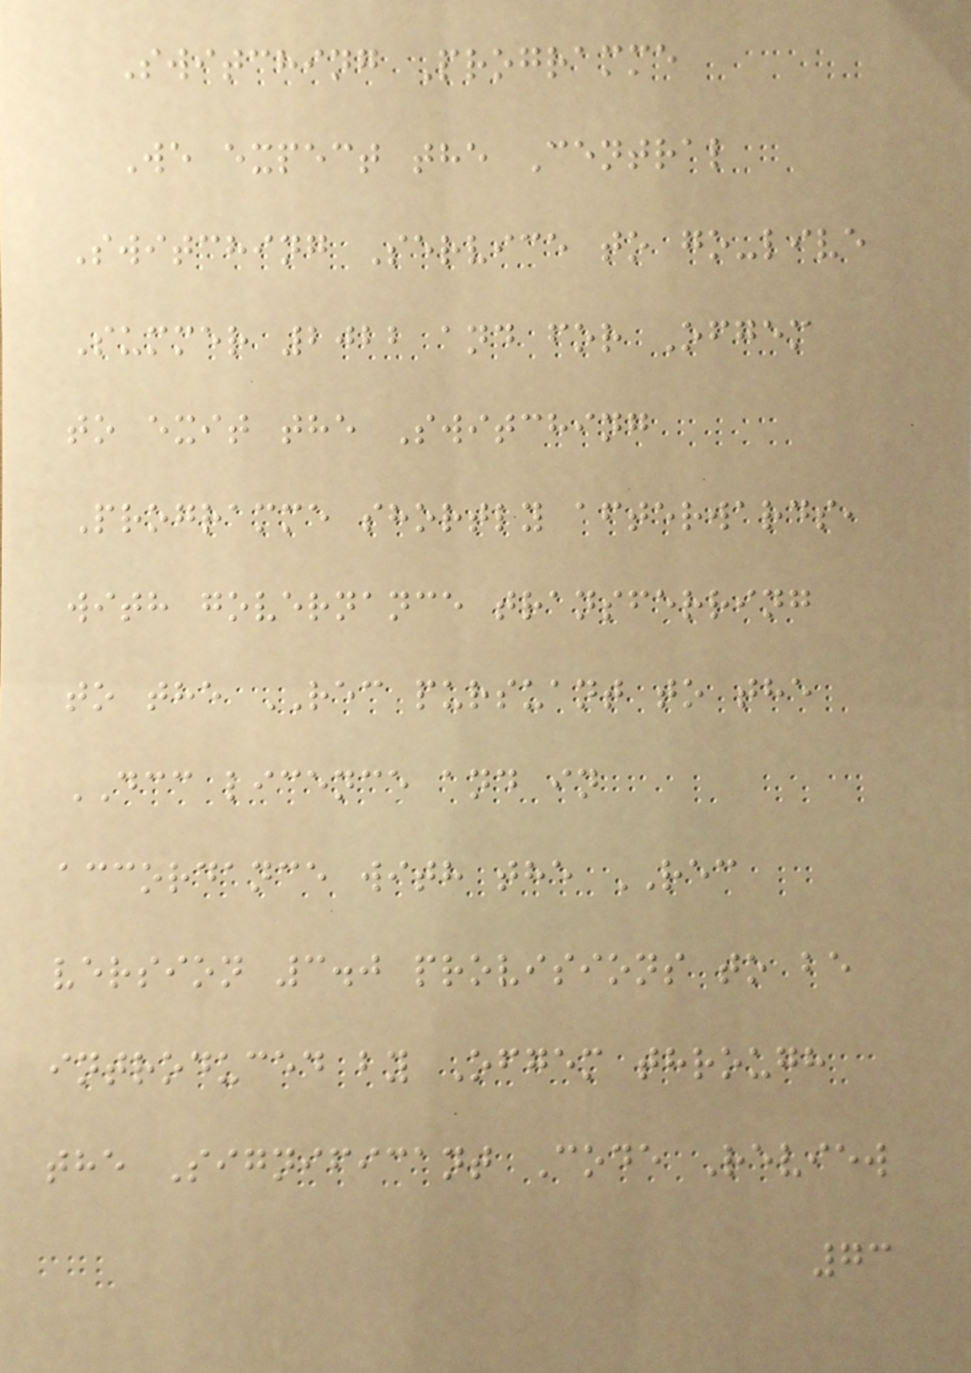Switching Programme
We expect the Central
Switching Service to go-live
Summer 2022 and for Ofgem
to exit the Switching
Programme shortly afterwards,
with governance transferring
to the REC pursuant to the
DCC licence and in
accordance with the REC
version 3.0 provisions to be
introduced by Ofgem through
the Significant Code Review
73
